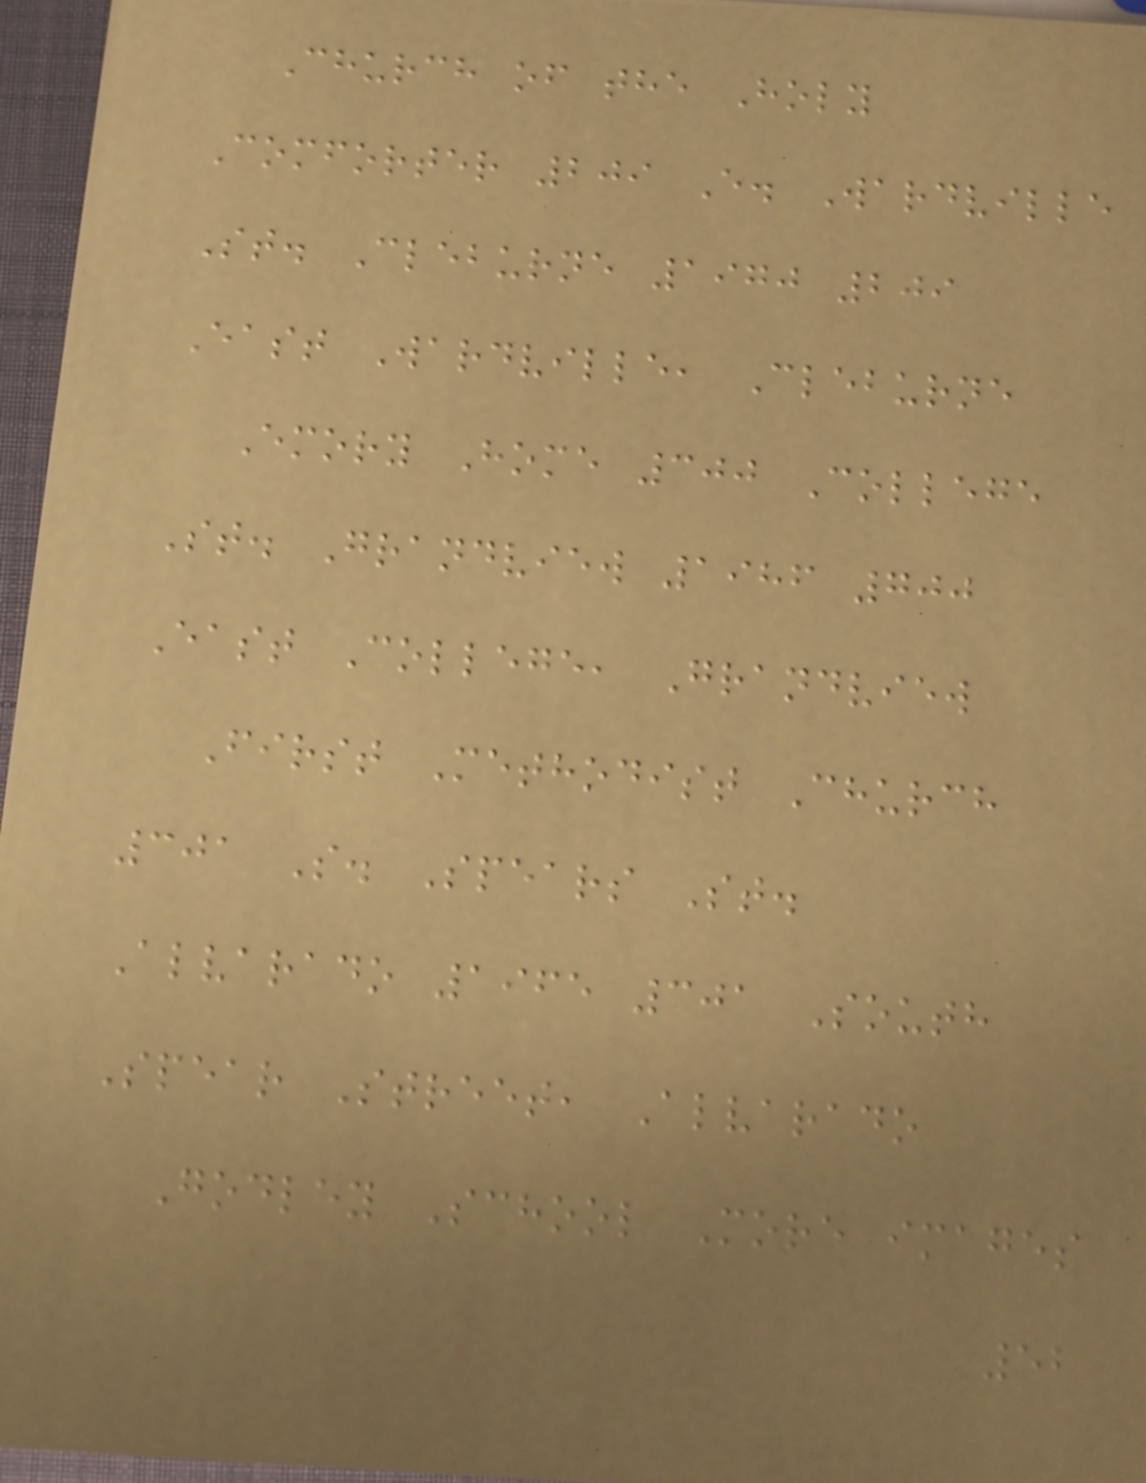Church of the Holy
Comforter 209 E. Wardville
St. Cleburne 1970 209
East Wardville, Cleburne
Emory Home 300 College
St. Grandview 1986 700
East College, Grandview
First Methodist Church
301 S. Spears St.
Alvarado 1965 301 South
Spear Street, Alvarado
Godley School More images
52
